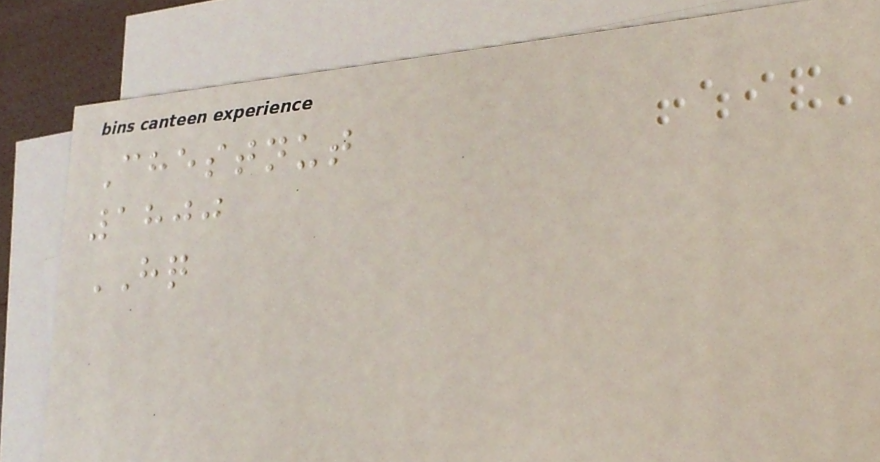Chestnut
1800
HQ
